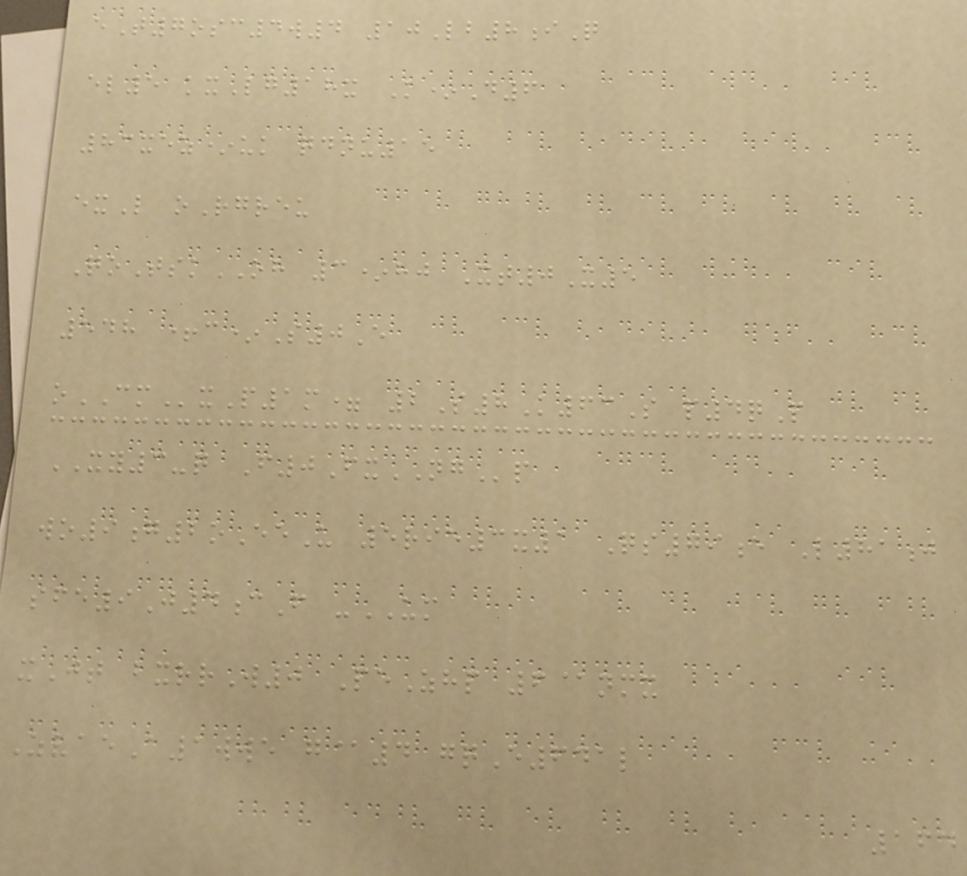eT7osc4w4 10Lb8iQ
el5 kxLg18x K*D6
83xez*uk qdnu15
exL oRgreu
QoTskOH 3*hj Xt0X5
548 +c*S0E
oCMxP1m= 2S8K63S p4qP
XY3-q F0FxNGp
wo9g2oEeU 5rie3x1 Qs79e L81j
sfe9J4cF -UM
xJt bxrrW0 PeZhp 6@nmx
ZvaeA1wwe g@4 gqE641l
164
